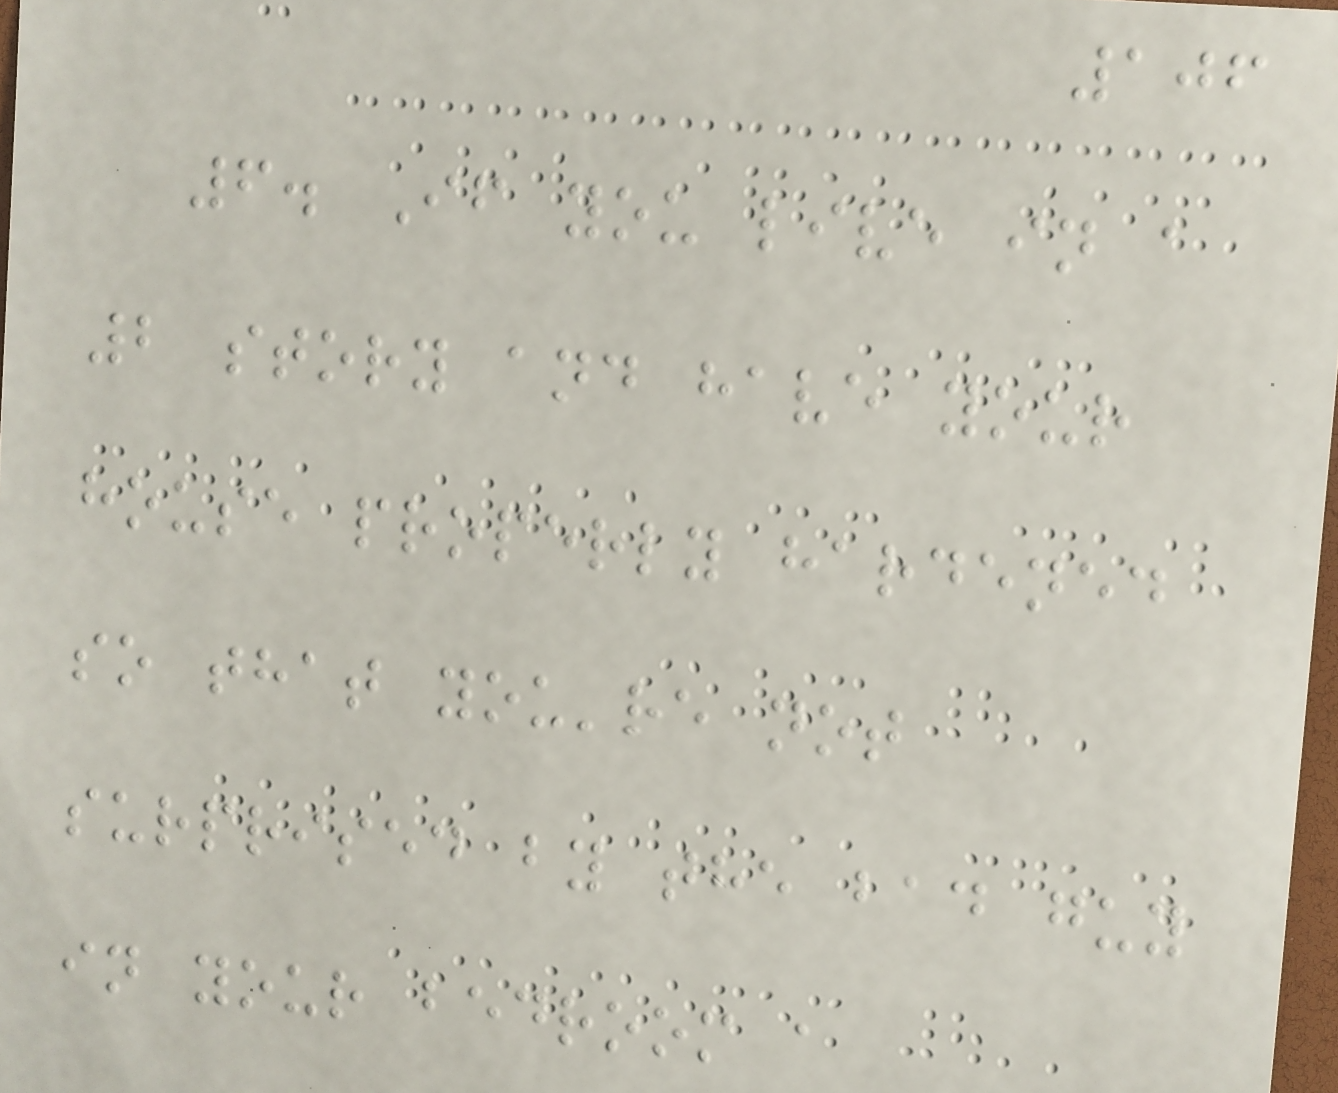106
6. If you live in a
2 story and have your
house properly hardened
so that you're not
surprised by the bad guy
in your bedroom a
